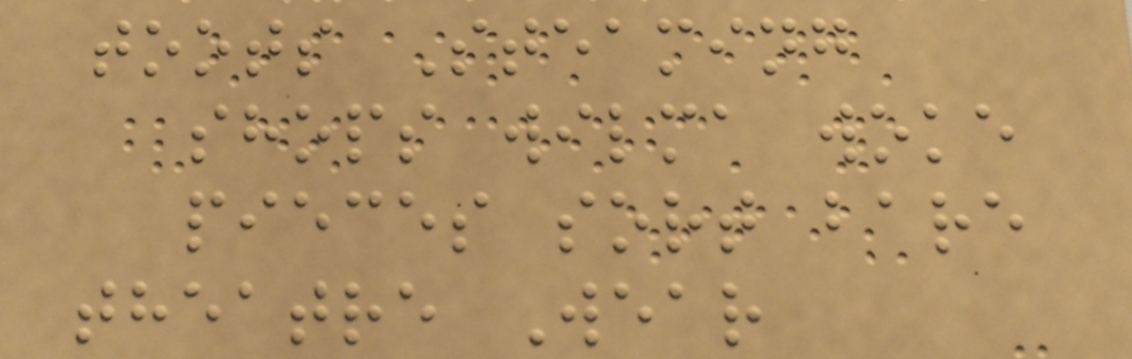toots Steaming
shops wilma woke
pieces sort bare
theatre Wear
